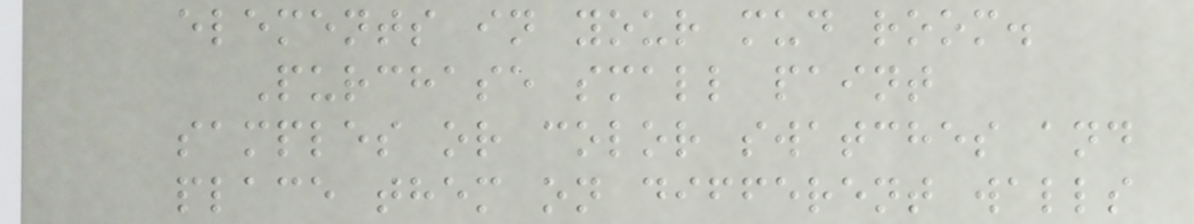elements in your mud room.
Purchase small paint
samples or color swatches and
place them on different walls
